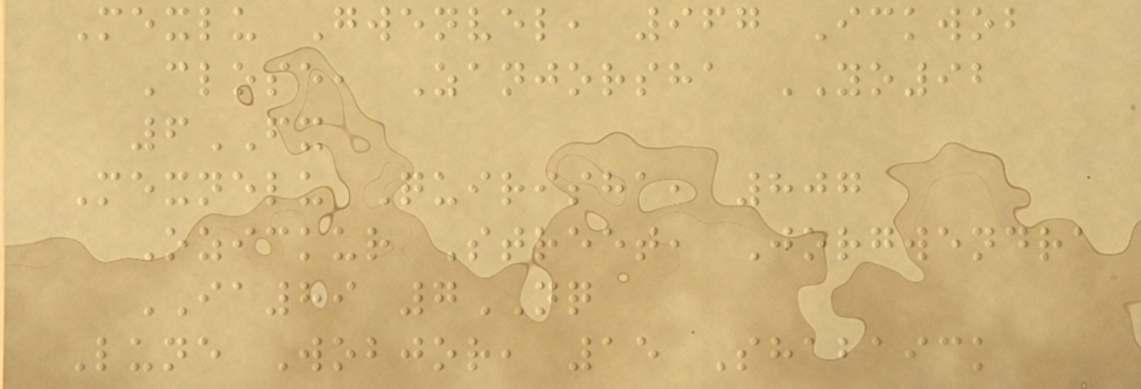Mexlu Gwenvel, 967 Ickwob
Close, Zanjorsha YO92
6FX
Mexnelu Quirisha, 807
Ozickur Street, Jorgwendra
IA89 7NQ
Lune Wobjor, 15 Shabaick
